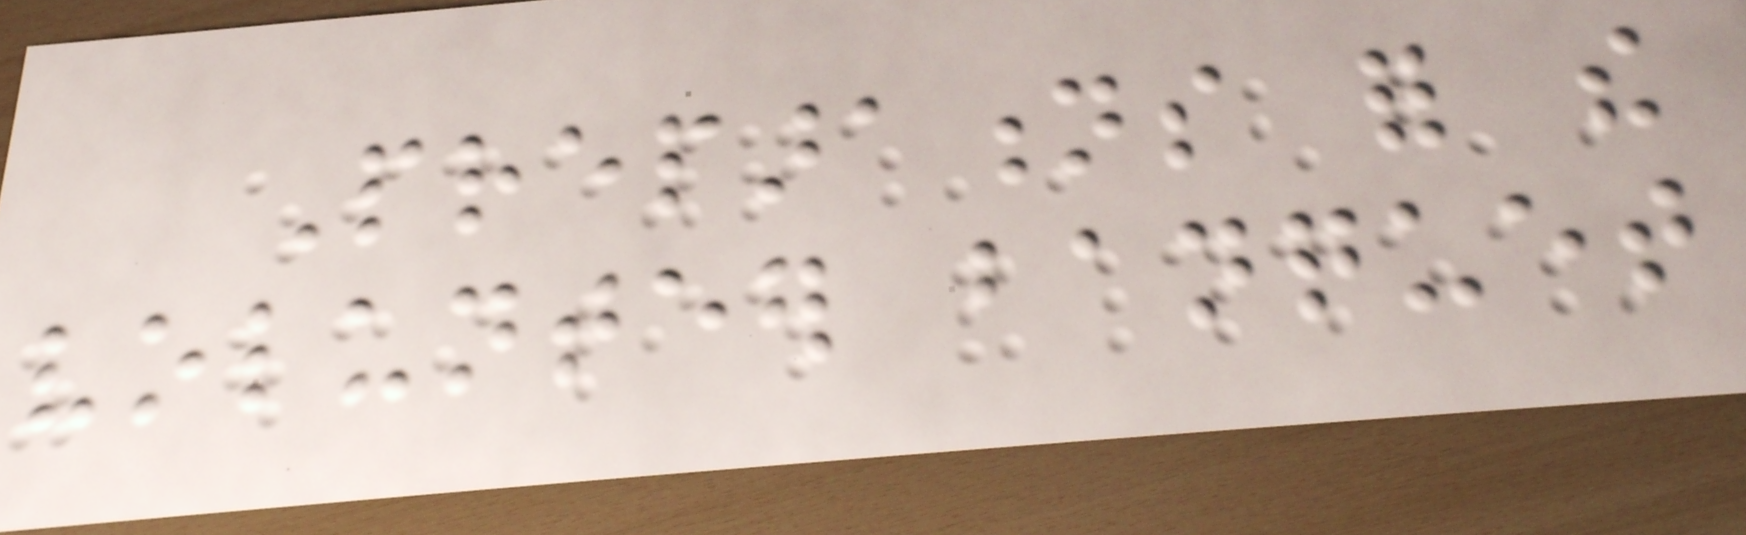Preparations for the
volunteer banquet
